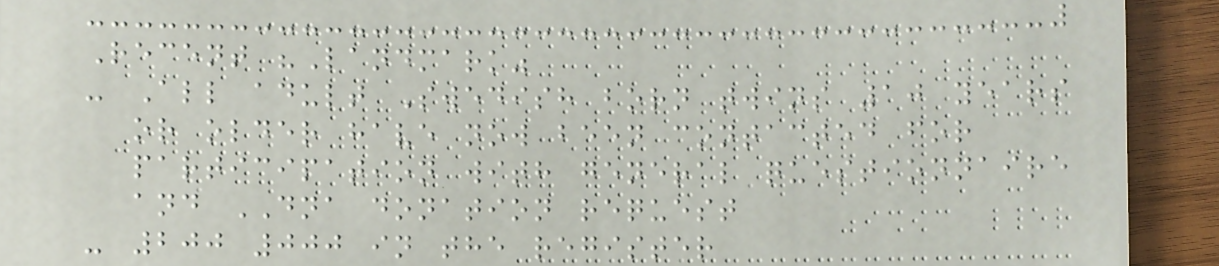Recent "Landmark"
- All adult Swedish born twins 10 years
or older have now been contacted for
participation with general questionnaire
and DNA donation request
- 200 000 in the register
